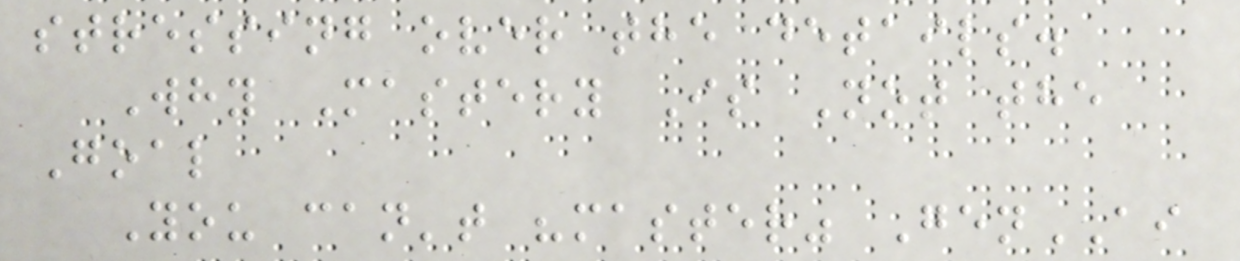stressing over the details.
Why Mastery Is Not the
Goal
You can't "master" GenAI
